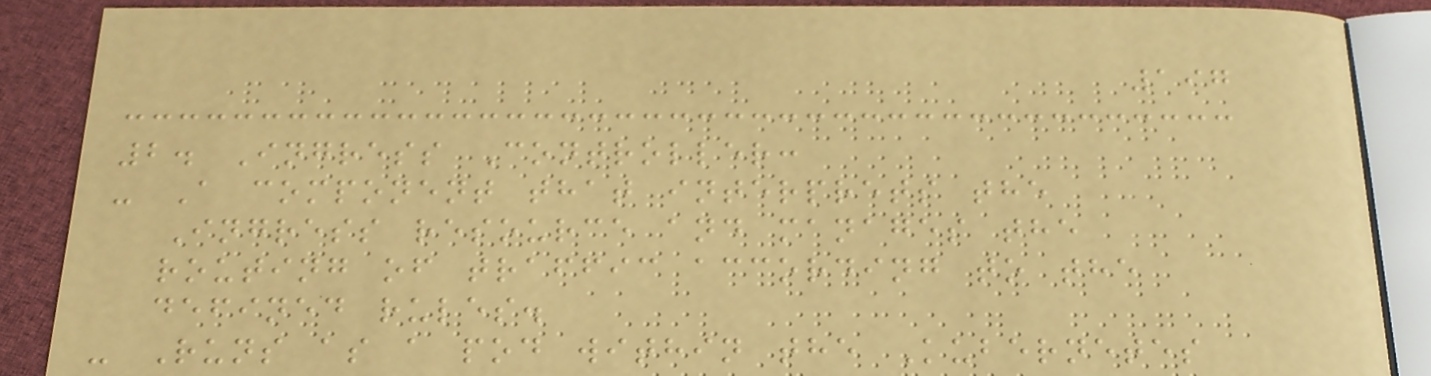197
2. Ingress Controller:
- A component that interprets the
Ingress resource and manages the
routing of traffic according to the
defined rules.
- Runs as a pod within the Kubernetes
